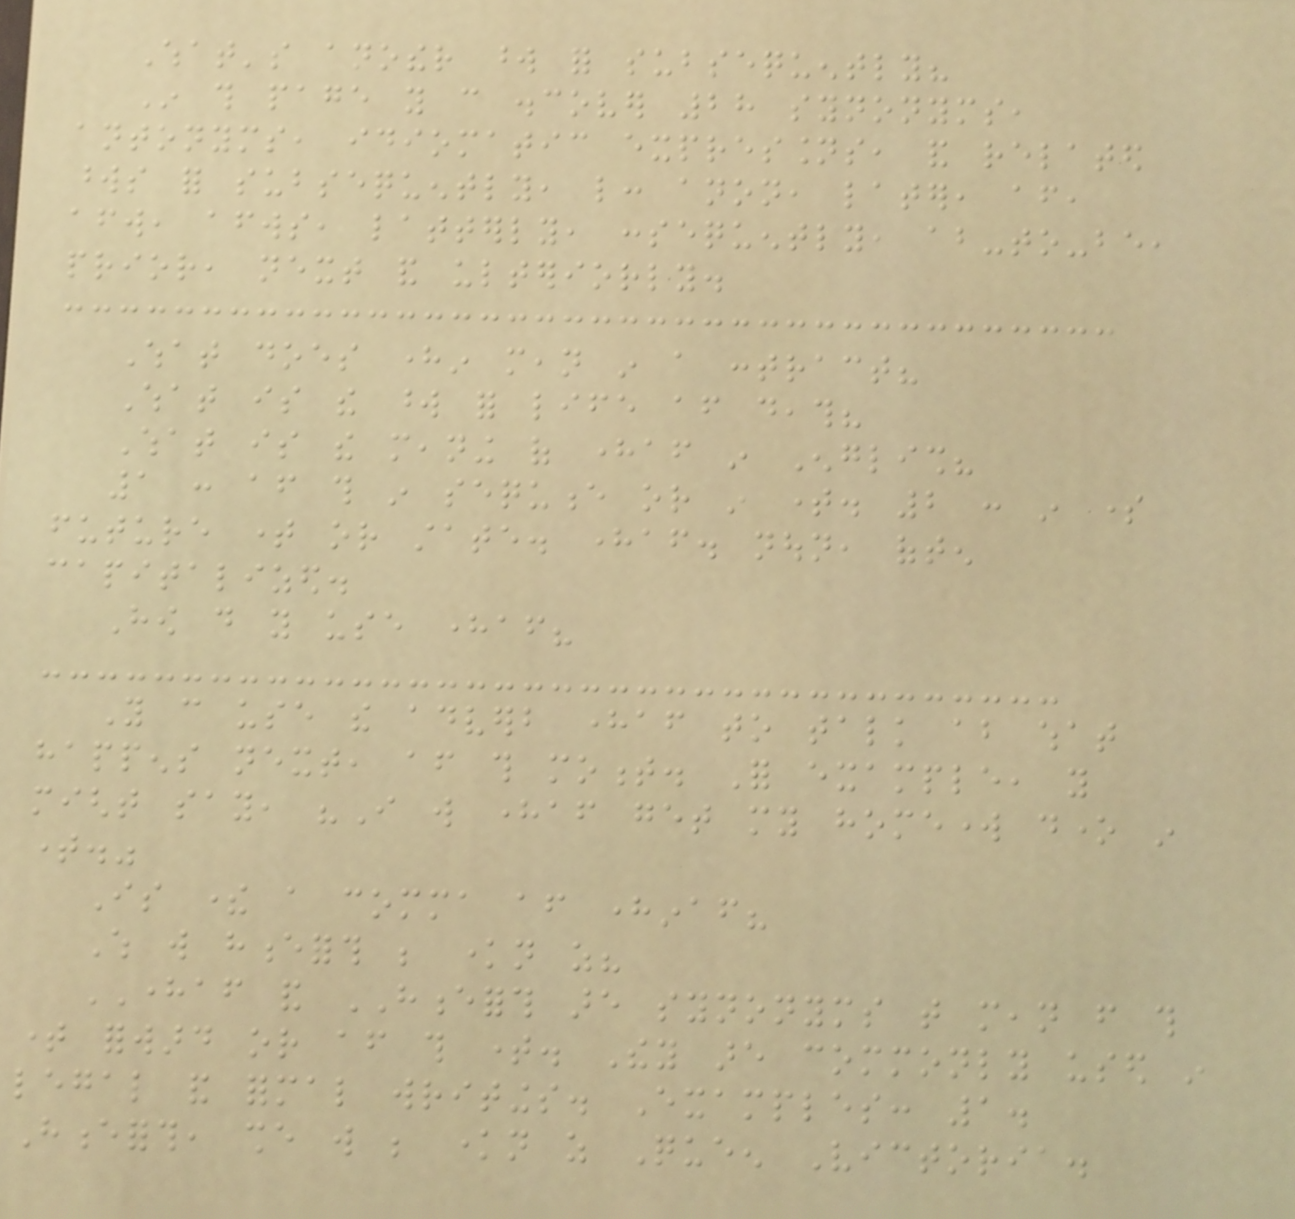What's another word for subsequently?
In this page you can discover 28 synonyms,
antonyms, idiomatic expressions, and related
words for subsequently, like: anon, later, after,
afterward, afterwards, latterly, consequently, about-to-be,
prior, next and ulteriorly.
What does herein mean in a contract?
What is the word for life after death?
What is the meaning of hereafter in English?
1 : after this in sequence or in time. 2 : in some
future time or state. hereafter. noun, often
capitalized.
How do you use hereafter?
You can use the adverb hereafter to talk about what
happens next, after this moment. For example, you
might say, "I will hereafter get my homework done in
time."
Is there a comma after hereinafter?
Which will henceforth be known as?
HEREAFTER and HENCEFORTH are synonyms that mean from this
time forward or after this time. They are commonly used in
legal and formal writings. Examples: 1.
Henceforth, she will be known as Queen Victoria.
